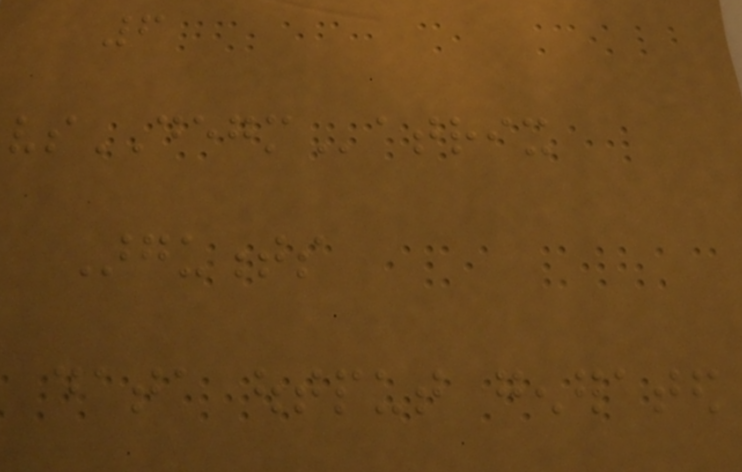6
vsDEGMatrix
Arguments
data output generated
